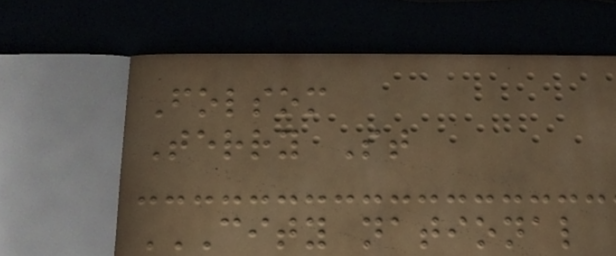Folsom
Terry St
CITY NATIONAL
